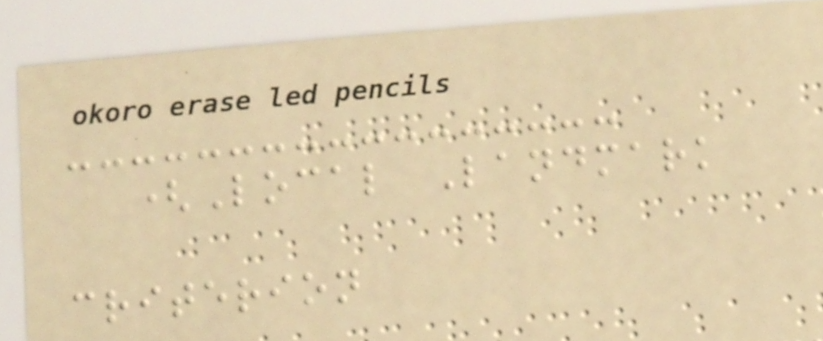(Local Landmark
criterion
